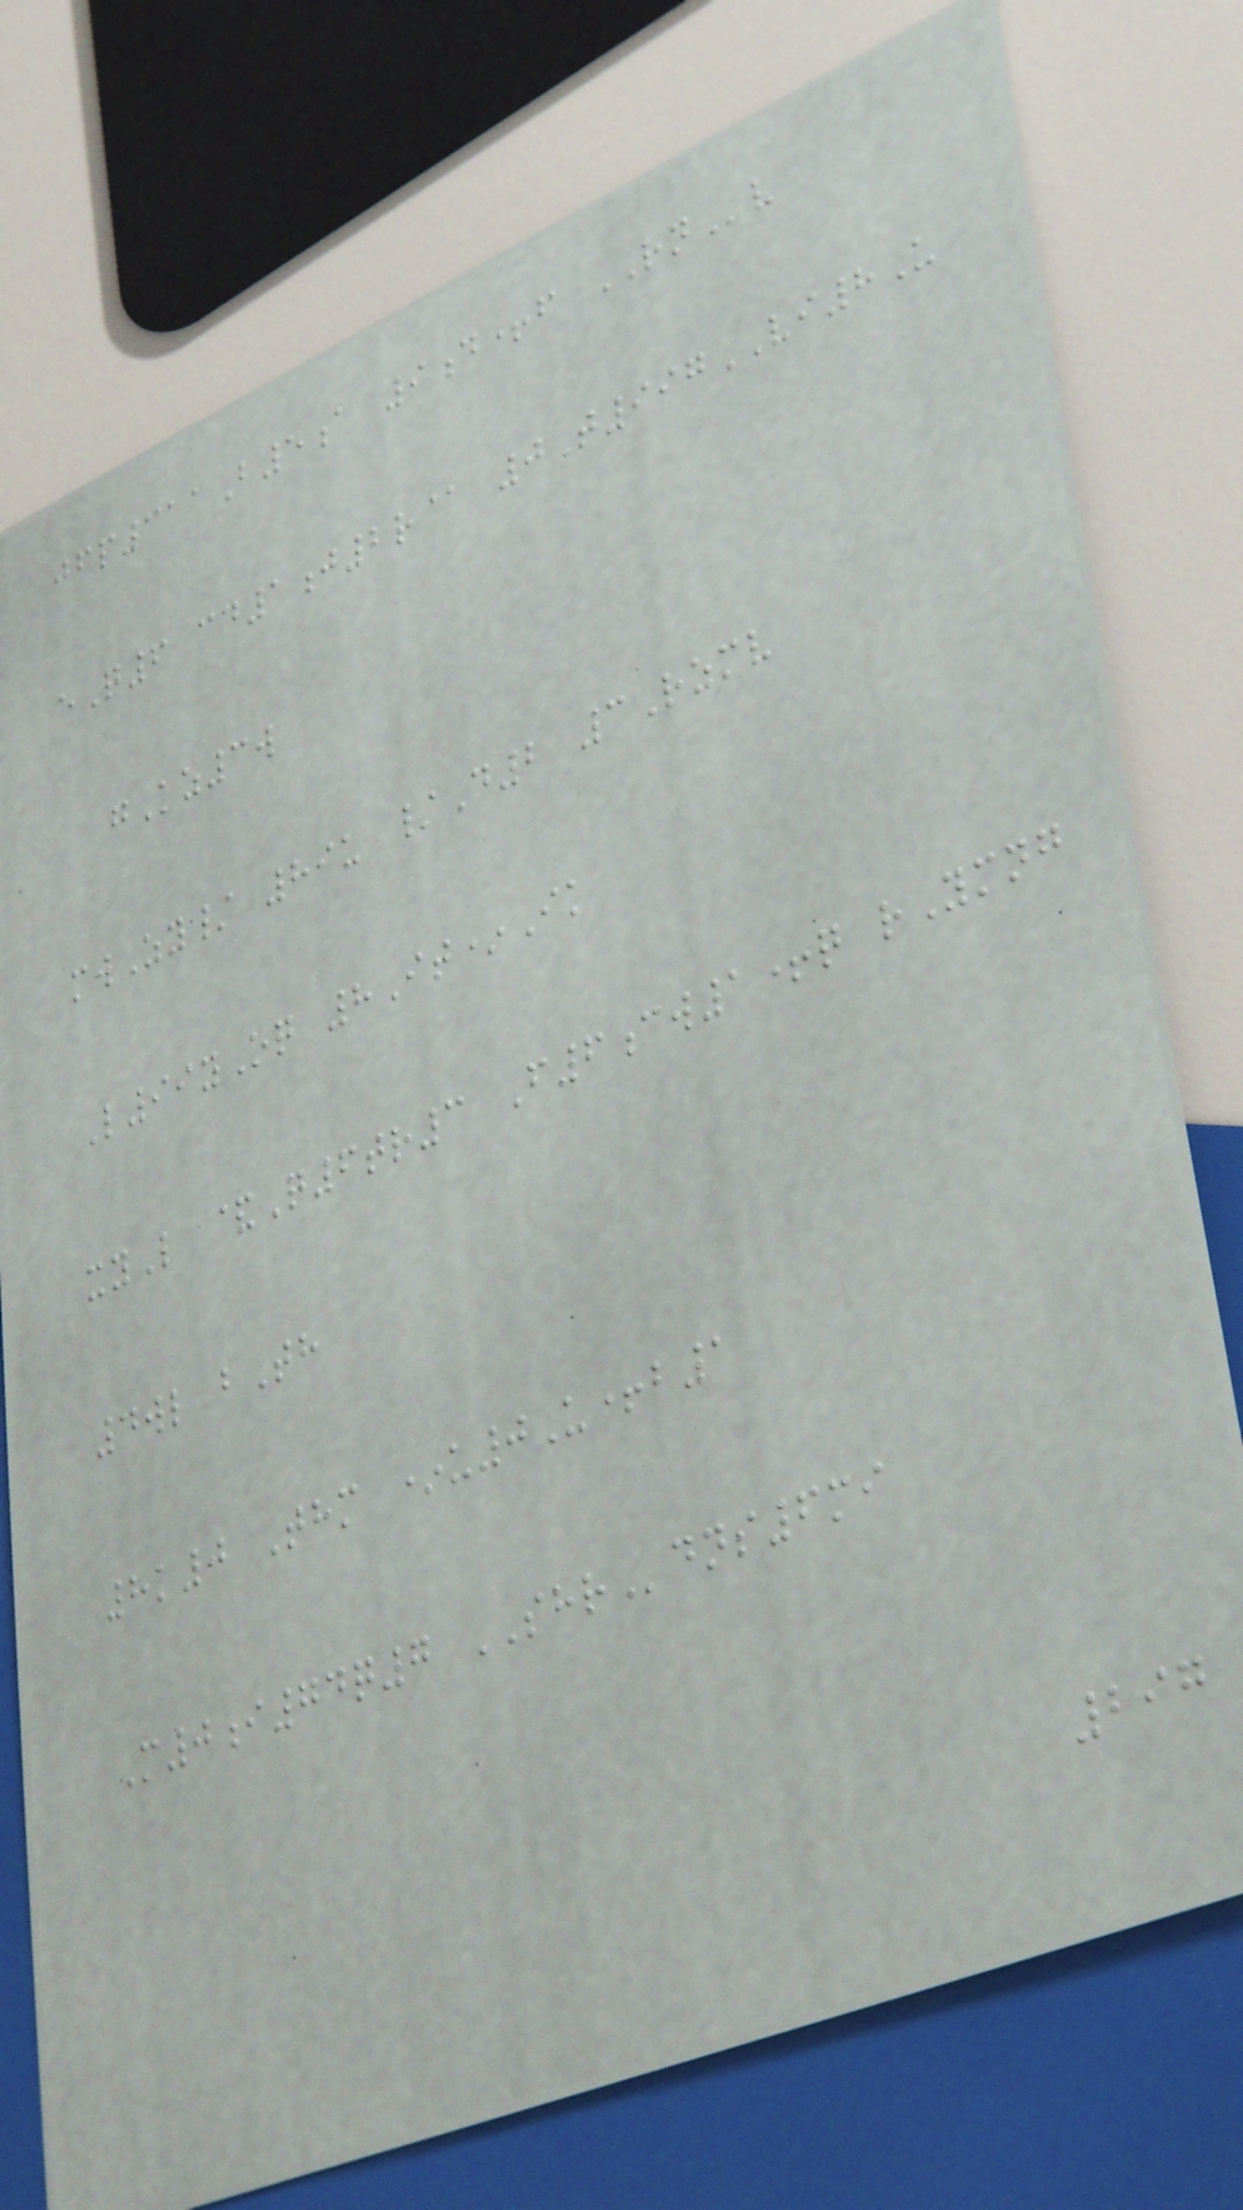jfp311B5a 9d+f RNv
eQ6 cd1j2r@ 0T997VI8U
gKz3w
mwZy/ 89u /D2 3Rzmv
L99yOq 8It*Ik
xyL &Q6tr3 F6cw1+q rYmng
4wl bTh
8k0 Thm *u0U+b1
M0i74q7 SHRdns6mi
297
